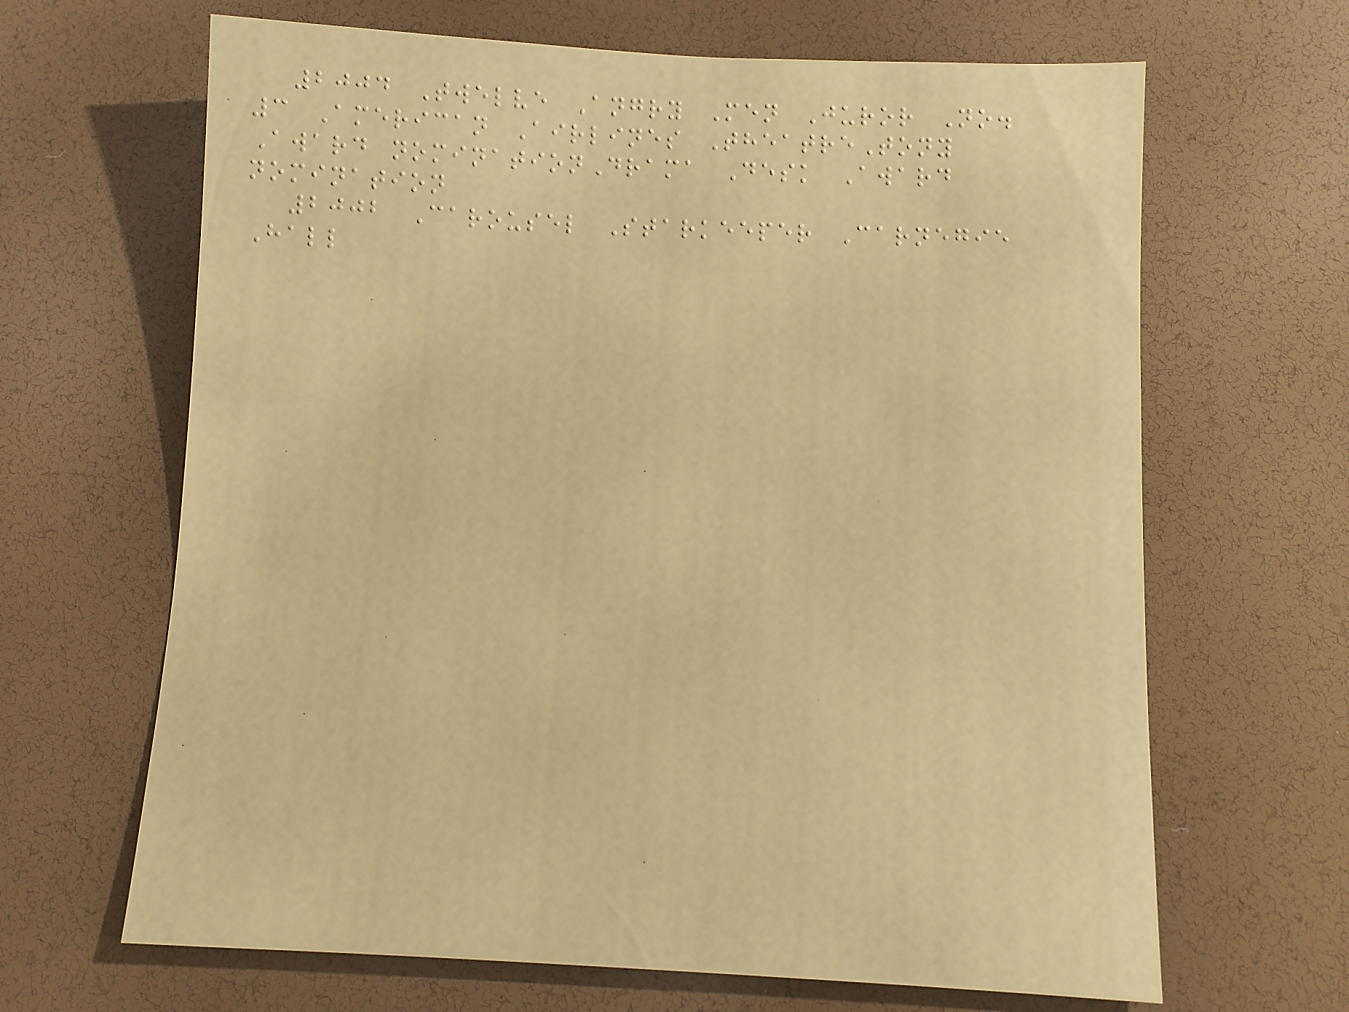2004 Twelve Angry Men Juror No.
3 American Airlines TheatreTony
Award nominationDrama Desk Award
nomination
2002 Carousel Starkeeper Carnegie
Hall
